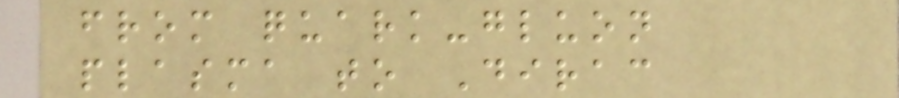from quark-gluon
plasma to Dirac
